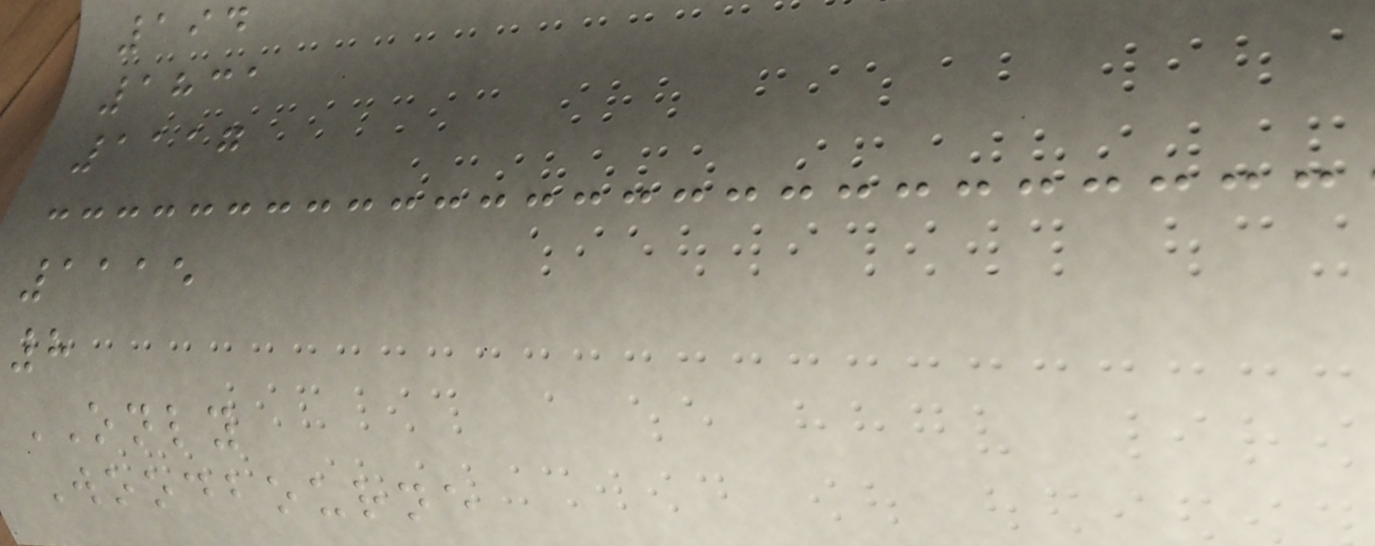194
1831
1117
1115
8
ONLY
Woodbourne
